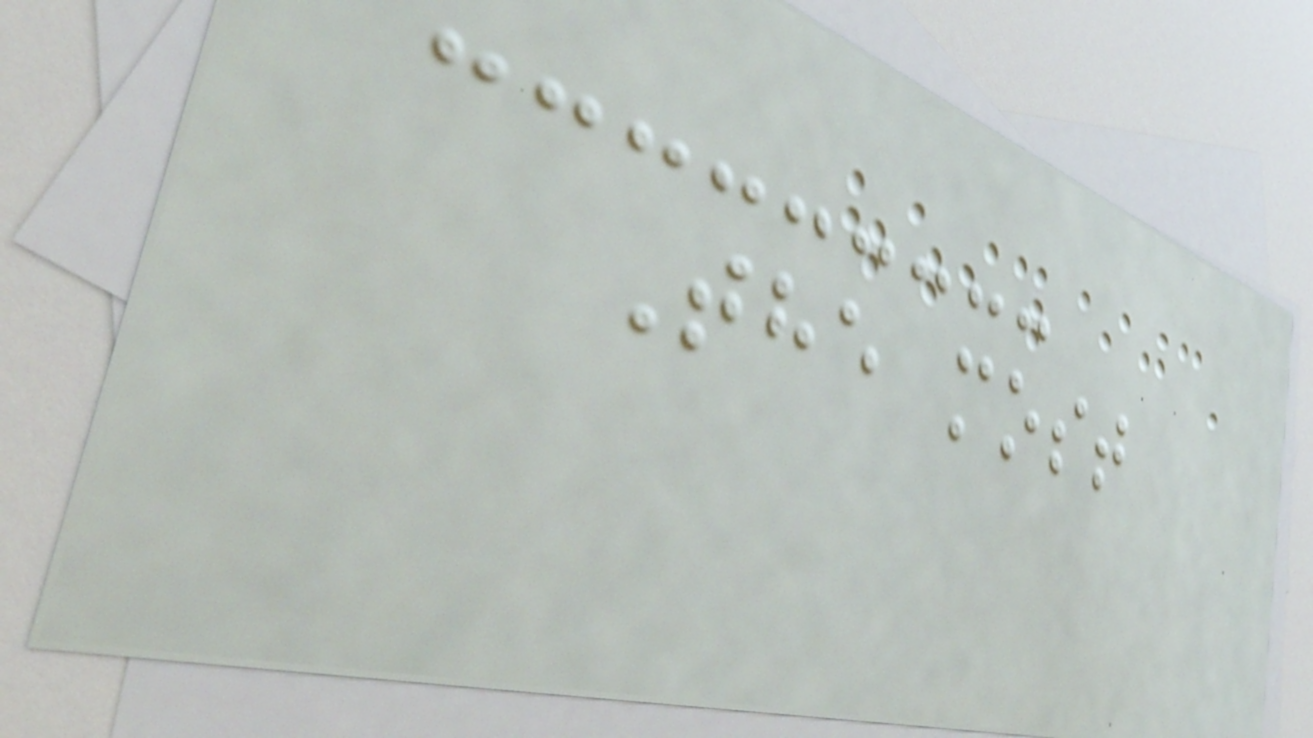The most
